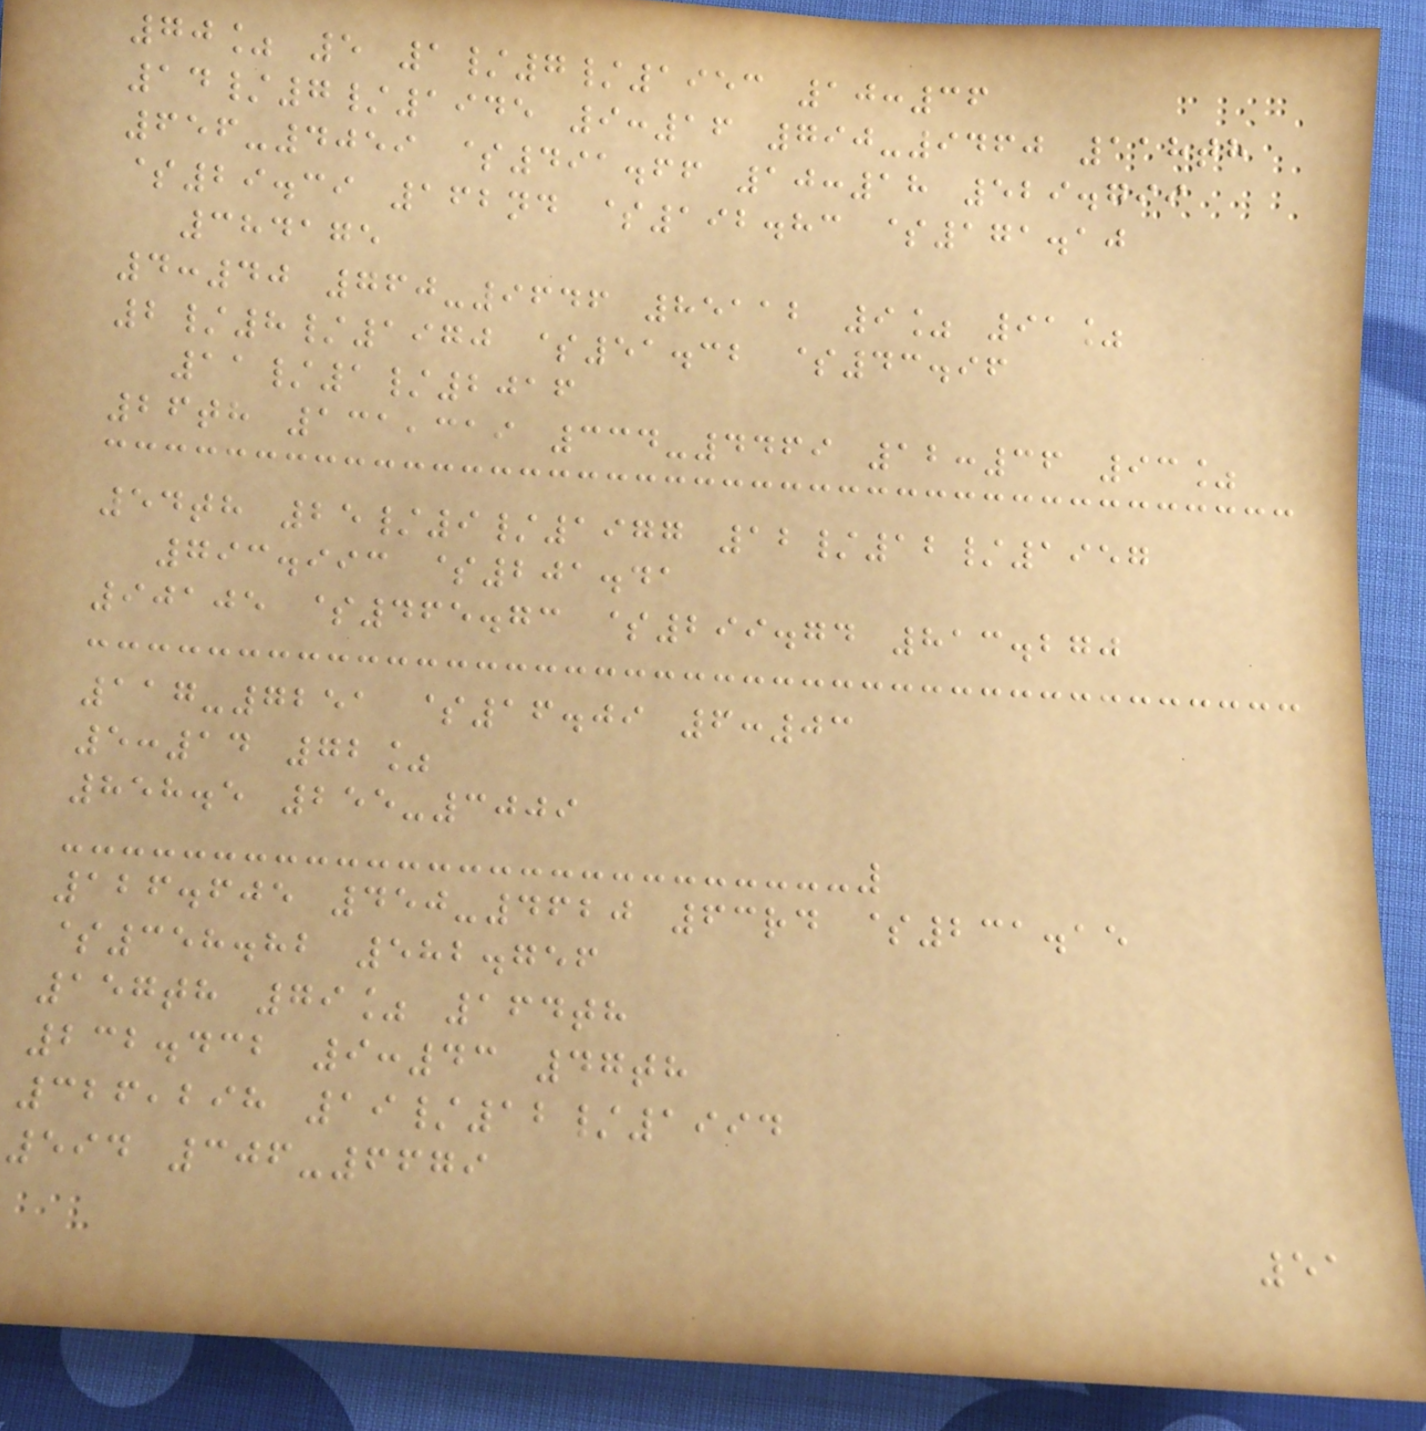70% 5 1/7/1953 10:36
14/7/1945 9:16 790-9460 118th
656-4059 $491.66 10:18 529.799
$29.39 162nd $192.83 $171.10
384175
4:40 760-9646 85112 9% 91%
2/8/1970 $51.32 $43.96
11/1/2016
26th 131,319 334-4469 12:36 93%
54th 25/9/1977 12/12/1957
793.993 $201.41
90105 $465.73 $299.74 813.270
117-7251 $16.09 6:03
5:14 72%
858.5 255-3009
126.605 450-4620 63rd $231.15
$358.82 582.756
157th 79% 164th
232.432 9:43 47th
326,298 19/12/1994
594 306-6679
51
